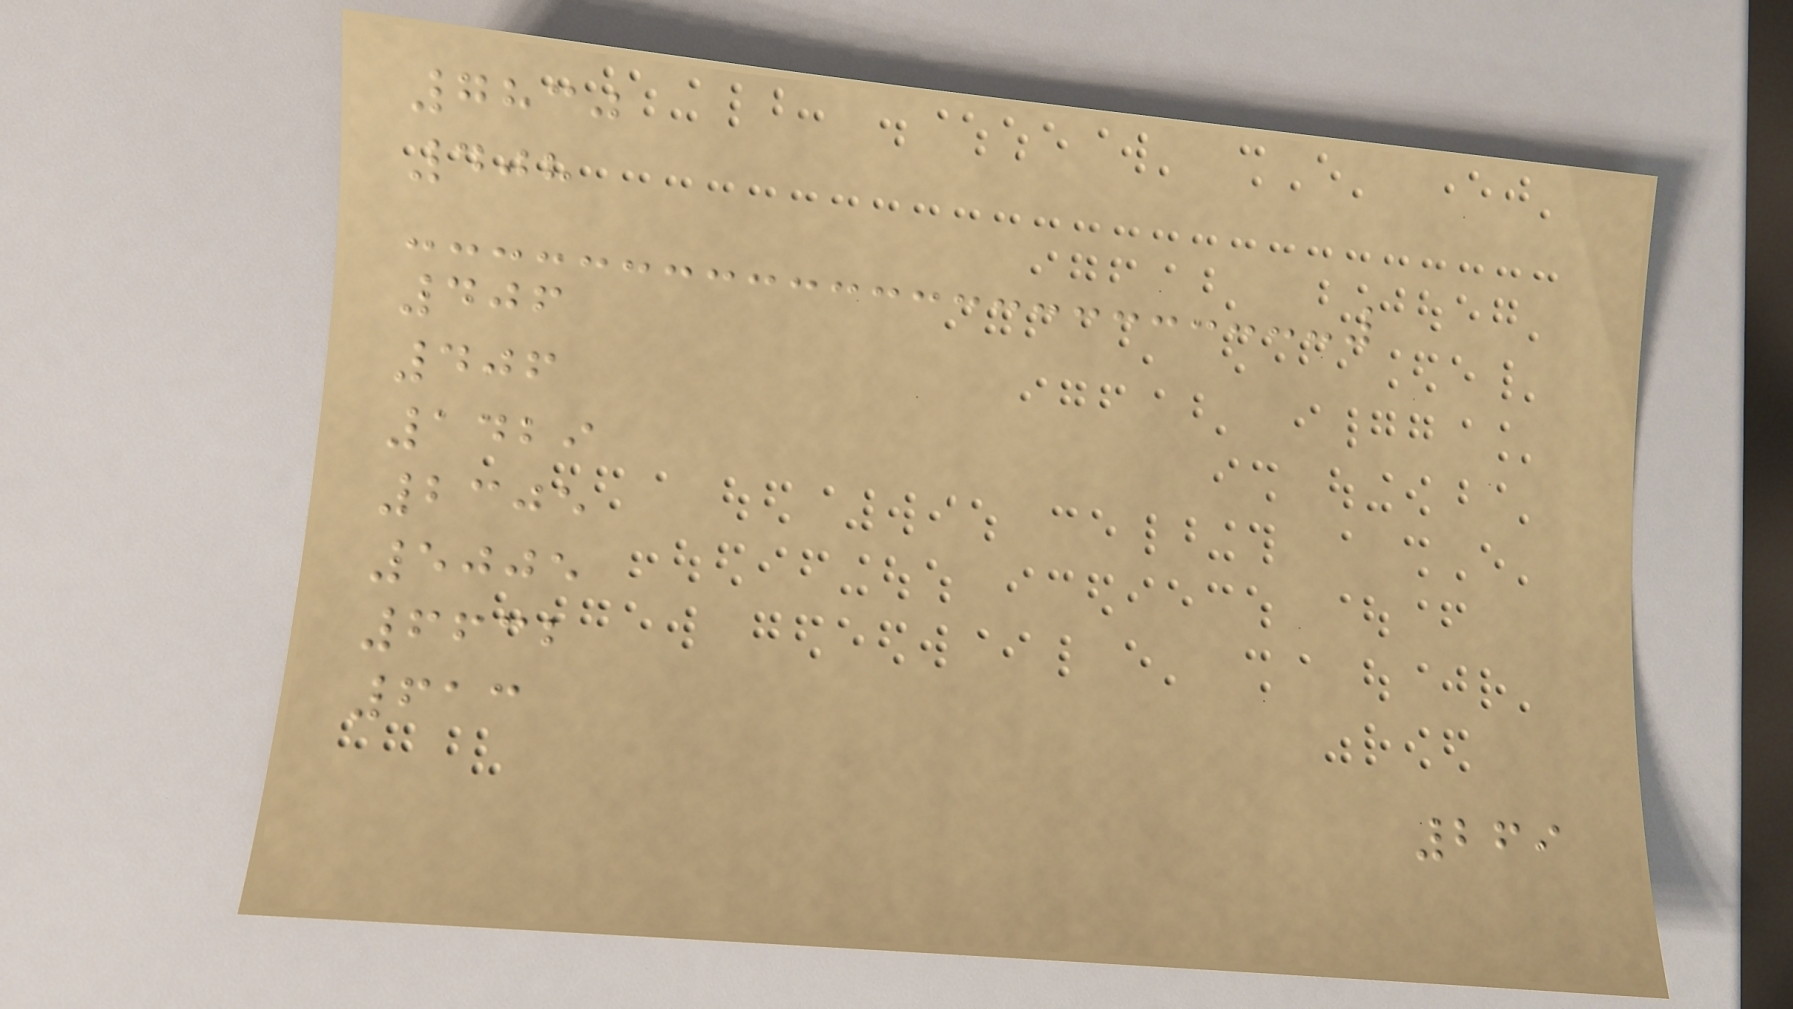7830
408
406
406
1429
2305
5005
6632
613
269
